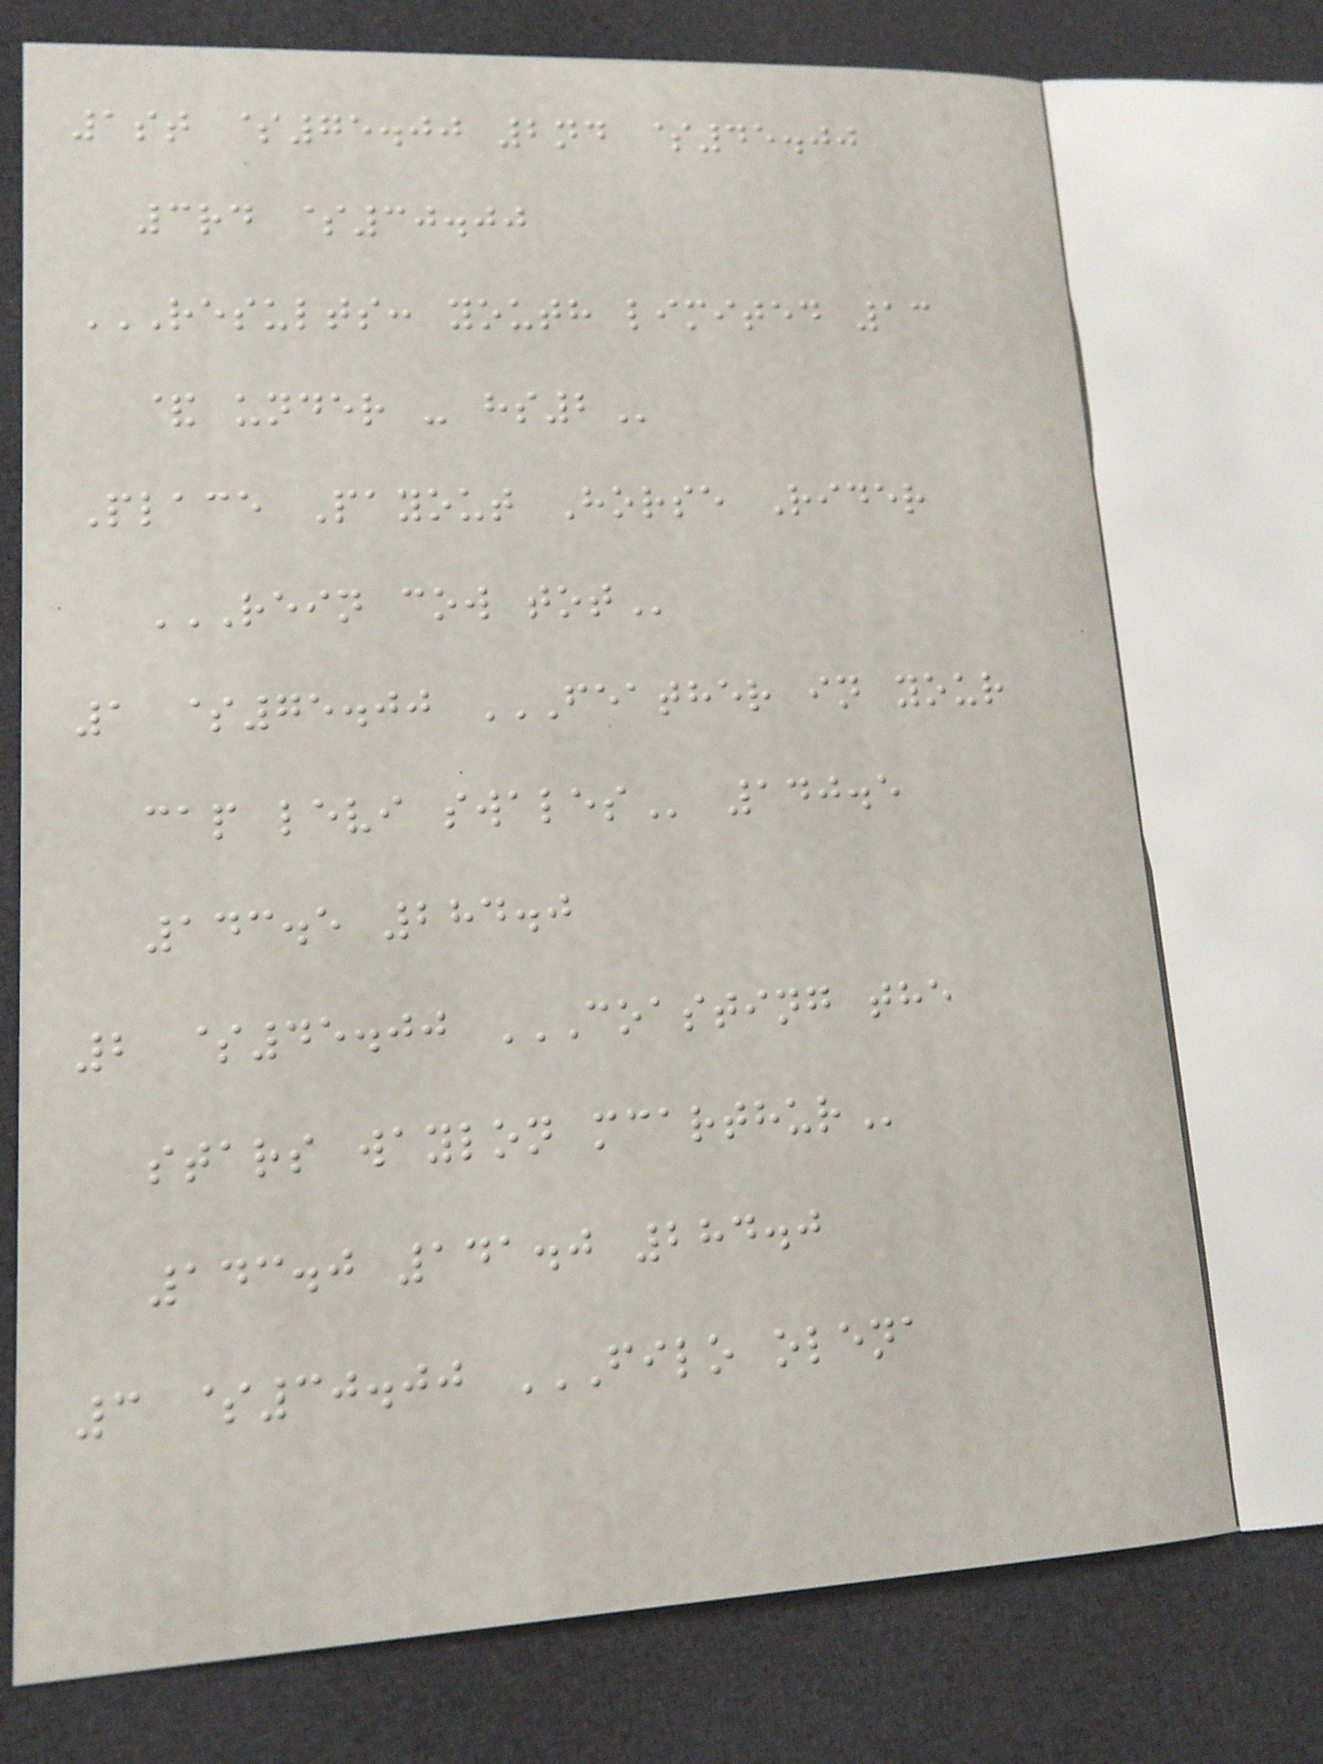1st $75.00 2nd $45.00
3rd $30.00
RESULTS: YOUTH LIMITED 13
& UNDER - HS2
Place Payout Horse Rider
REIN COW TOT
1 $75.00 FEATHER IN YOUR
CAP LEVI SWALES 140.5
143.5 284.0
2 $45.00 COASTING THE
STARS WAYLON MCARTHUR
143.0 141.0 284.0
3 $30.00 FILO OLENA
